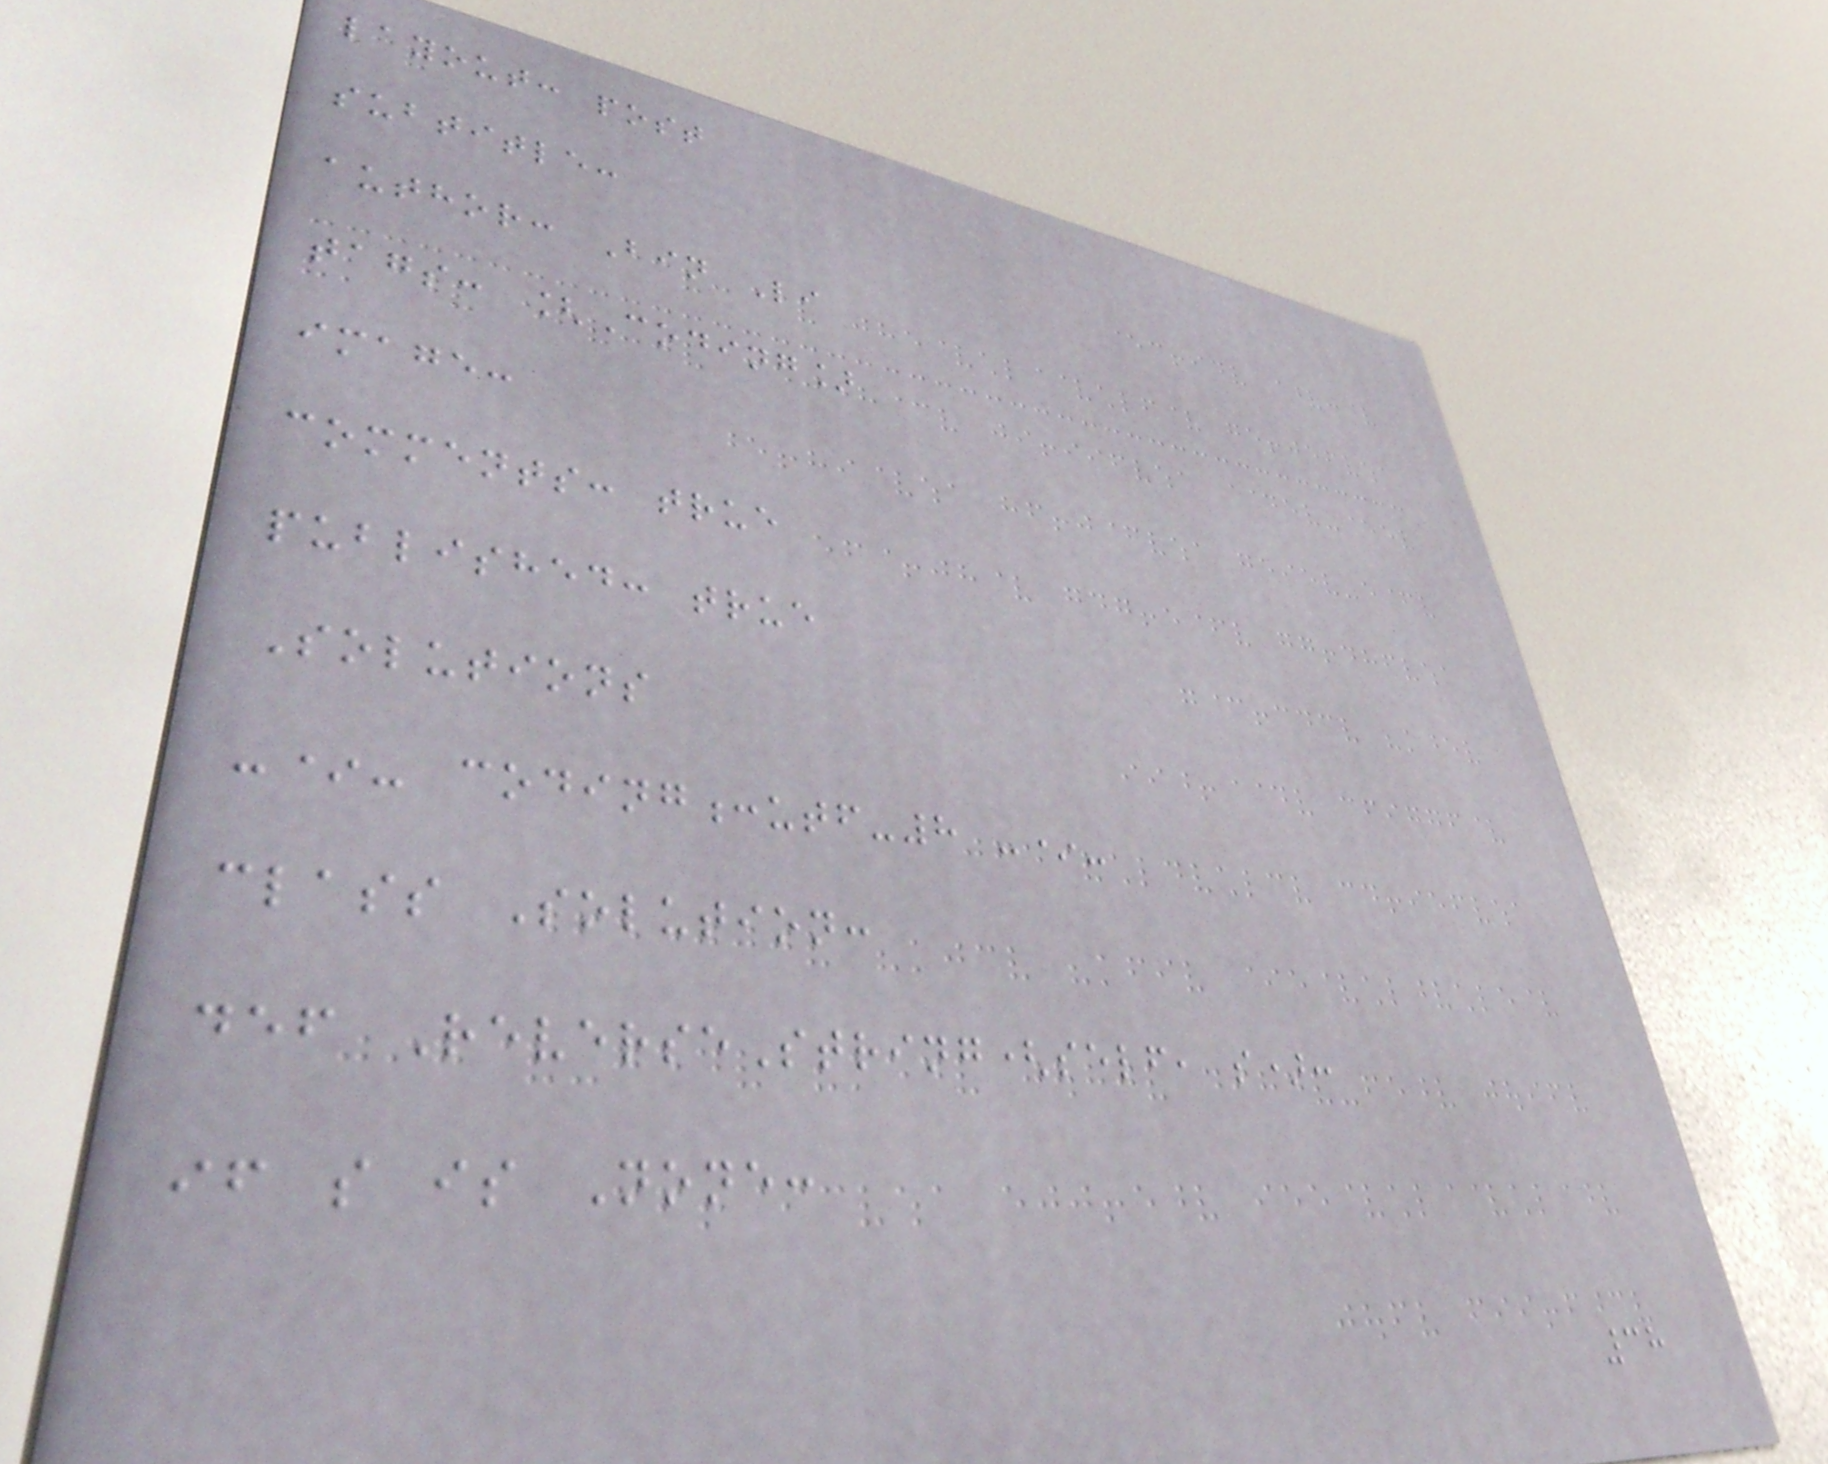layout: post
subtitle:
author: Bin Li
tags: [Coding]
image:
comments: true
published: true
Solutions
-*- coding:utf-8 -*-
class Solution:
def ReverseString(self, s):
if s is None:
38
